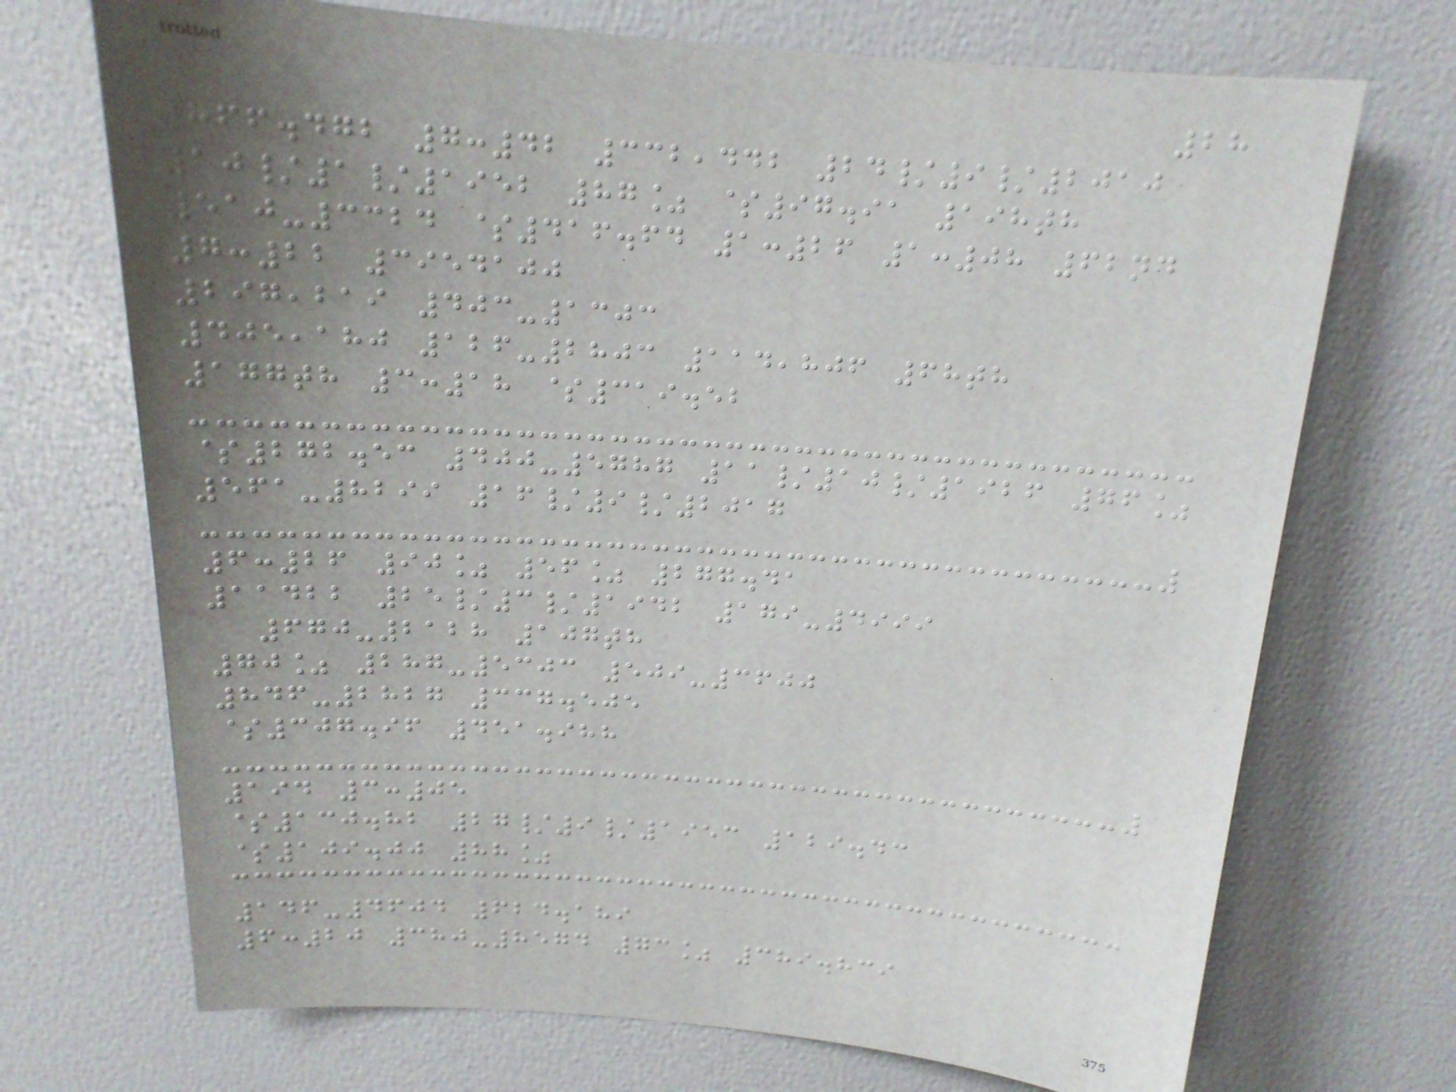28
866.472 7:42 332,442 24/9/2010
10/1/1952 87% $97.91 198th
510-3324 $416.64 1:26 1:08 62nd
7:22 3954100
297,219 403-1303
405,180 126-2803 114,806 68th
177th 3:18 $319.52
$272.53 400-5787 11/10/1926 76%
561-8299 16/9/2017
6:26 90% 56% 277.41
11422 25/3/1942 179-4999
670-2128 107th
70% 287-5303 509-3600
846-2827 337.505
$307.96 451.988
194 3:05
$130.82 27/9/1953 129.43
$109.00 88%
146-4604 624.189
6:20 380-8574 73% 389.839
